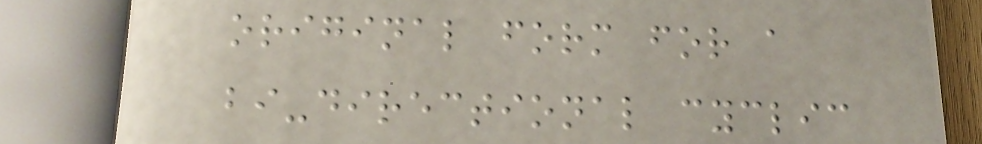original form for a
bi-directional cyclic
